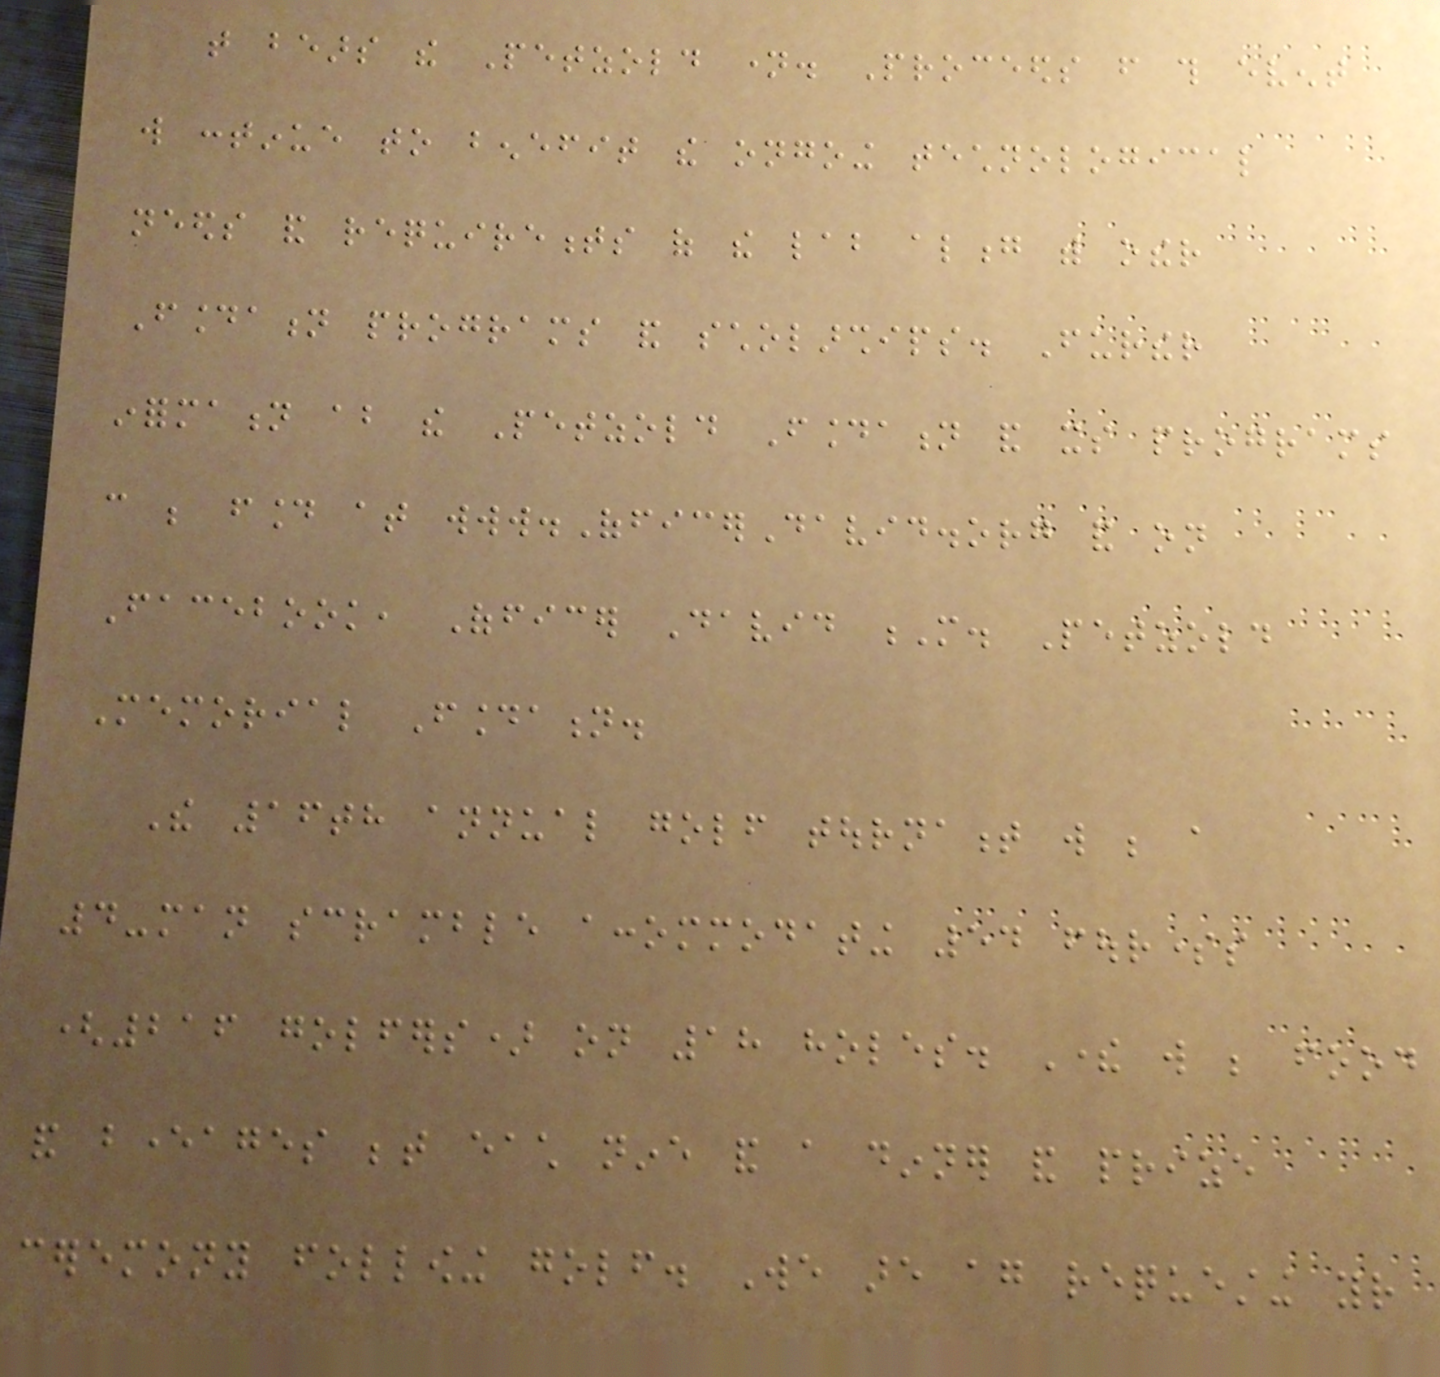that bears the Petzold name. Proceeds from this event
will continue to benefit the ongoing technological
needs and requirements of the lab along with other
Foundation programs and scholarships. Further
information about the Petzold Foundation and its programs
can be found at www.OfficerDavid.org and on
Facebook, Officer David M. Petzold
Memorial Foundation.
The 16th annual golf tournament will be a
4-man scramble accommodating 54 foursomes
(216 golfers) on 18 holes. There will be food
and beverages between each nine and a dinner and prize
ceremony following golf. We are again requesting your
